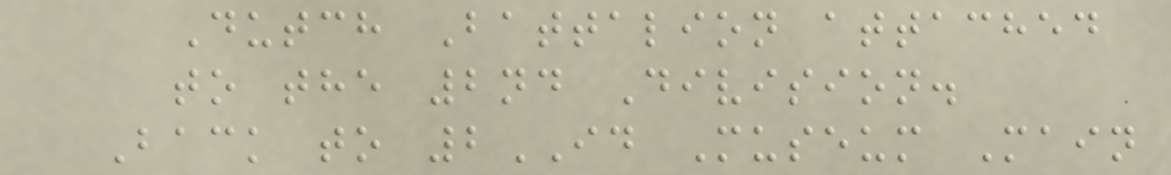Dutch Battalion attached
to the 2nd Division.
Back to 2ID Museum Main
